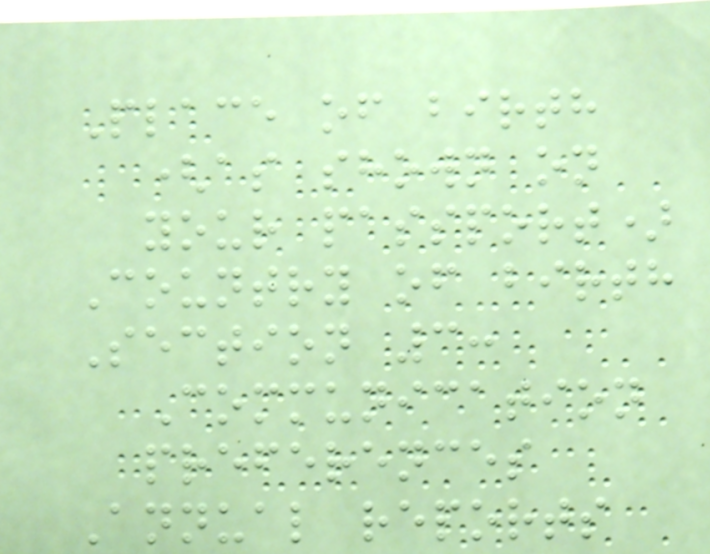Place of birth
(as shown on
your passport)
Country of birth
Section 3:
Communication
preferences
Annual reports
